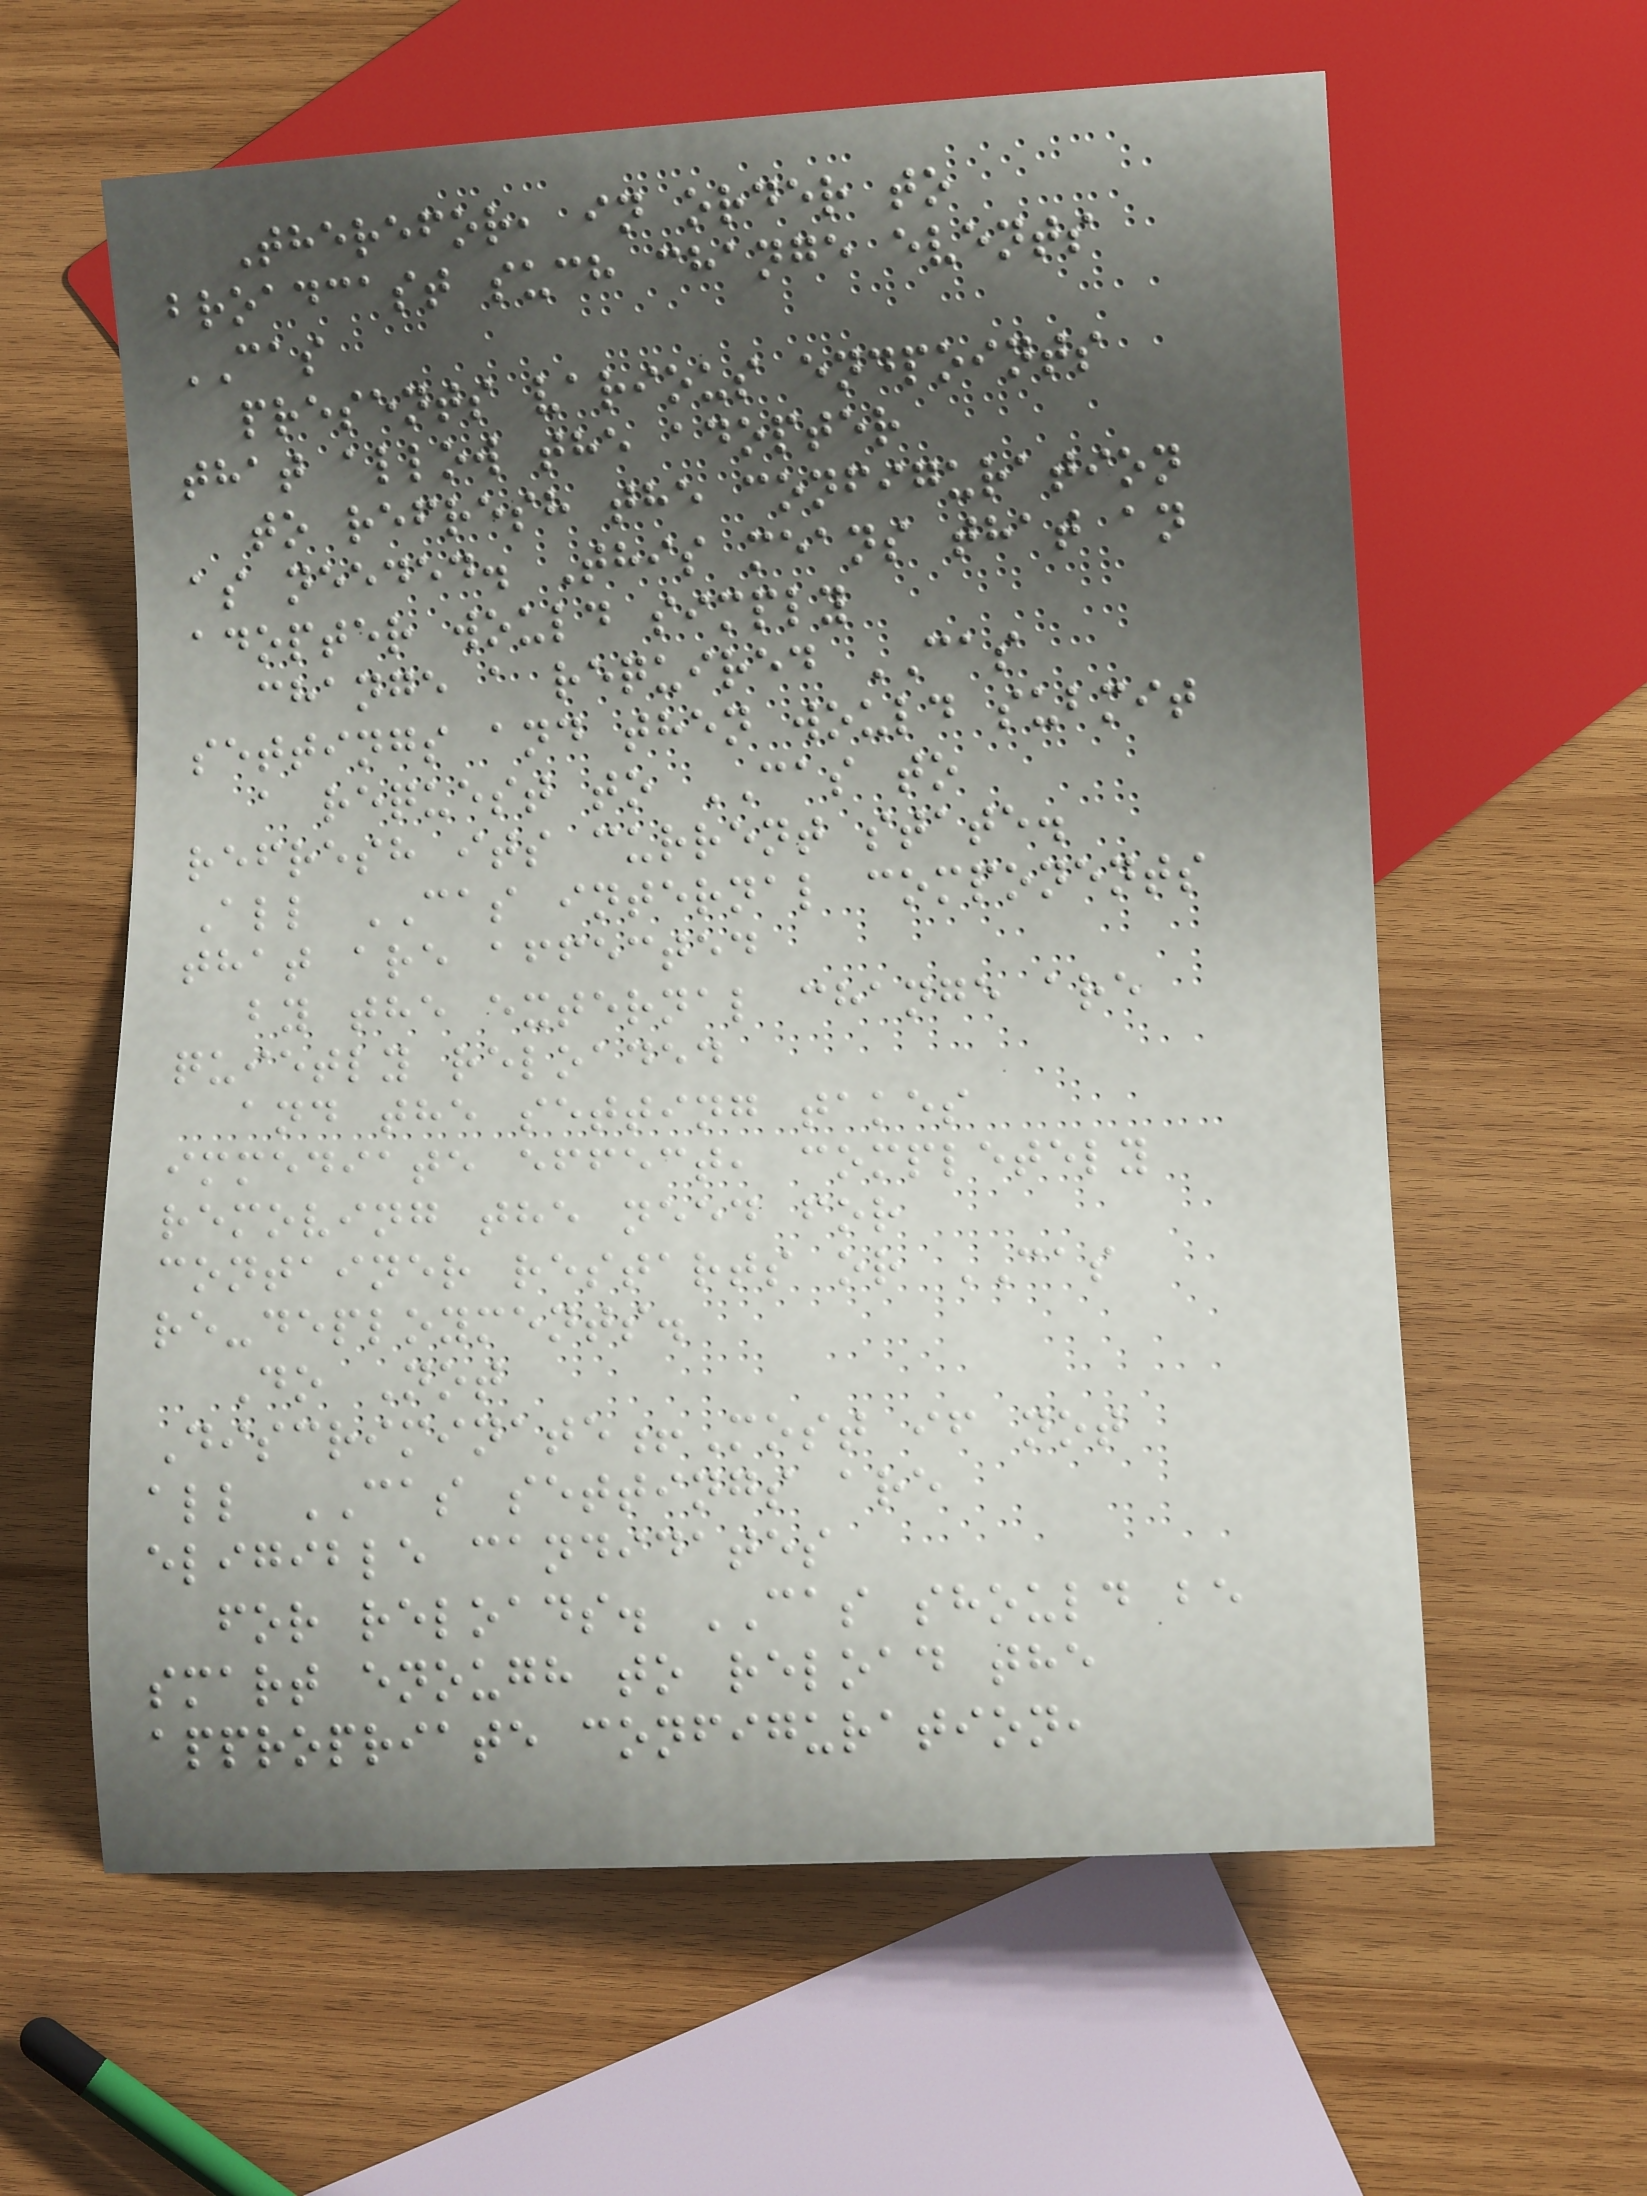Therefor, in order to
broadcast such change events
CAS
presents various endpoints
that allow the adopter
to refresh the configuration
as needed. This means that an
adopter would simply
change a required CAS
settings and then would submit
a request to CAS to
refresh its current state.
All CAS internal components
that are affected
by the external change are
quietly reloaded
and the setting takes
immediate effect, completely
removing the need for
container restarts or CAS
re-deployments.
Do Not
Discriminate!Most if not
all CAS settings are
eligible candidates
for reloads. CAS should be
smart enough to reload the
appropriate configuration,
